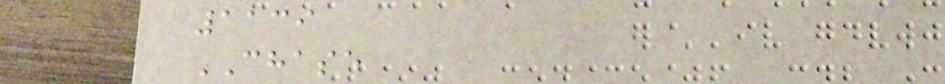1139
CHASE
